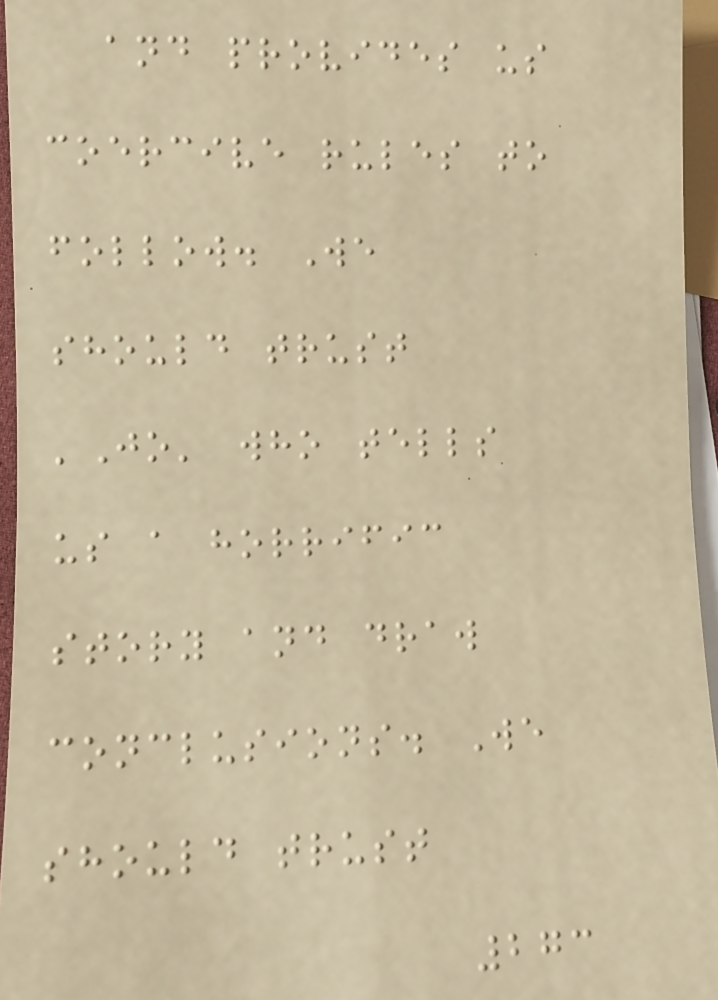and provides us
coercive rules to
follow. We
should trust
'Jo' who tells
us a horrific
story and draw
conclusions. We
should trust
273
